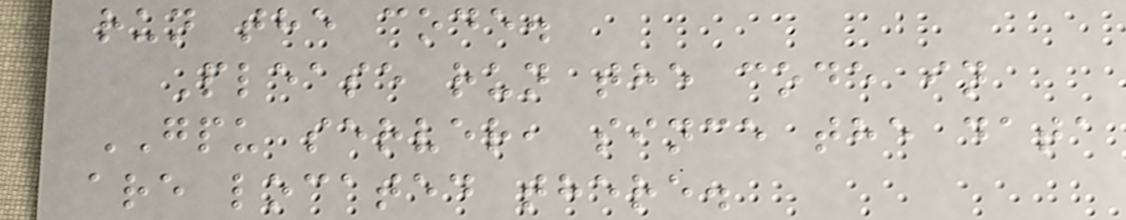run the code.
Please run the code in
GPU server, since the data
are located there.
